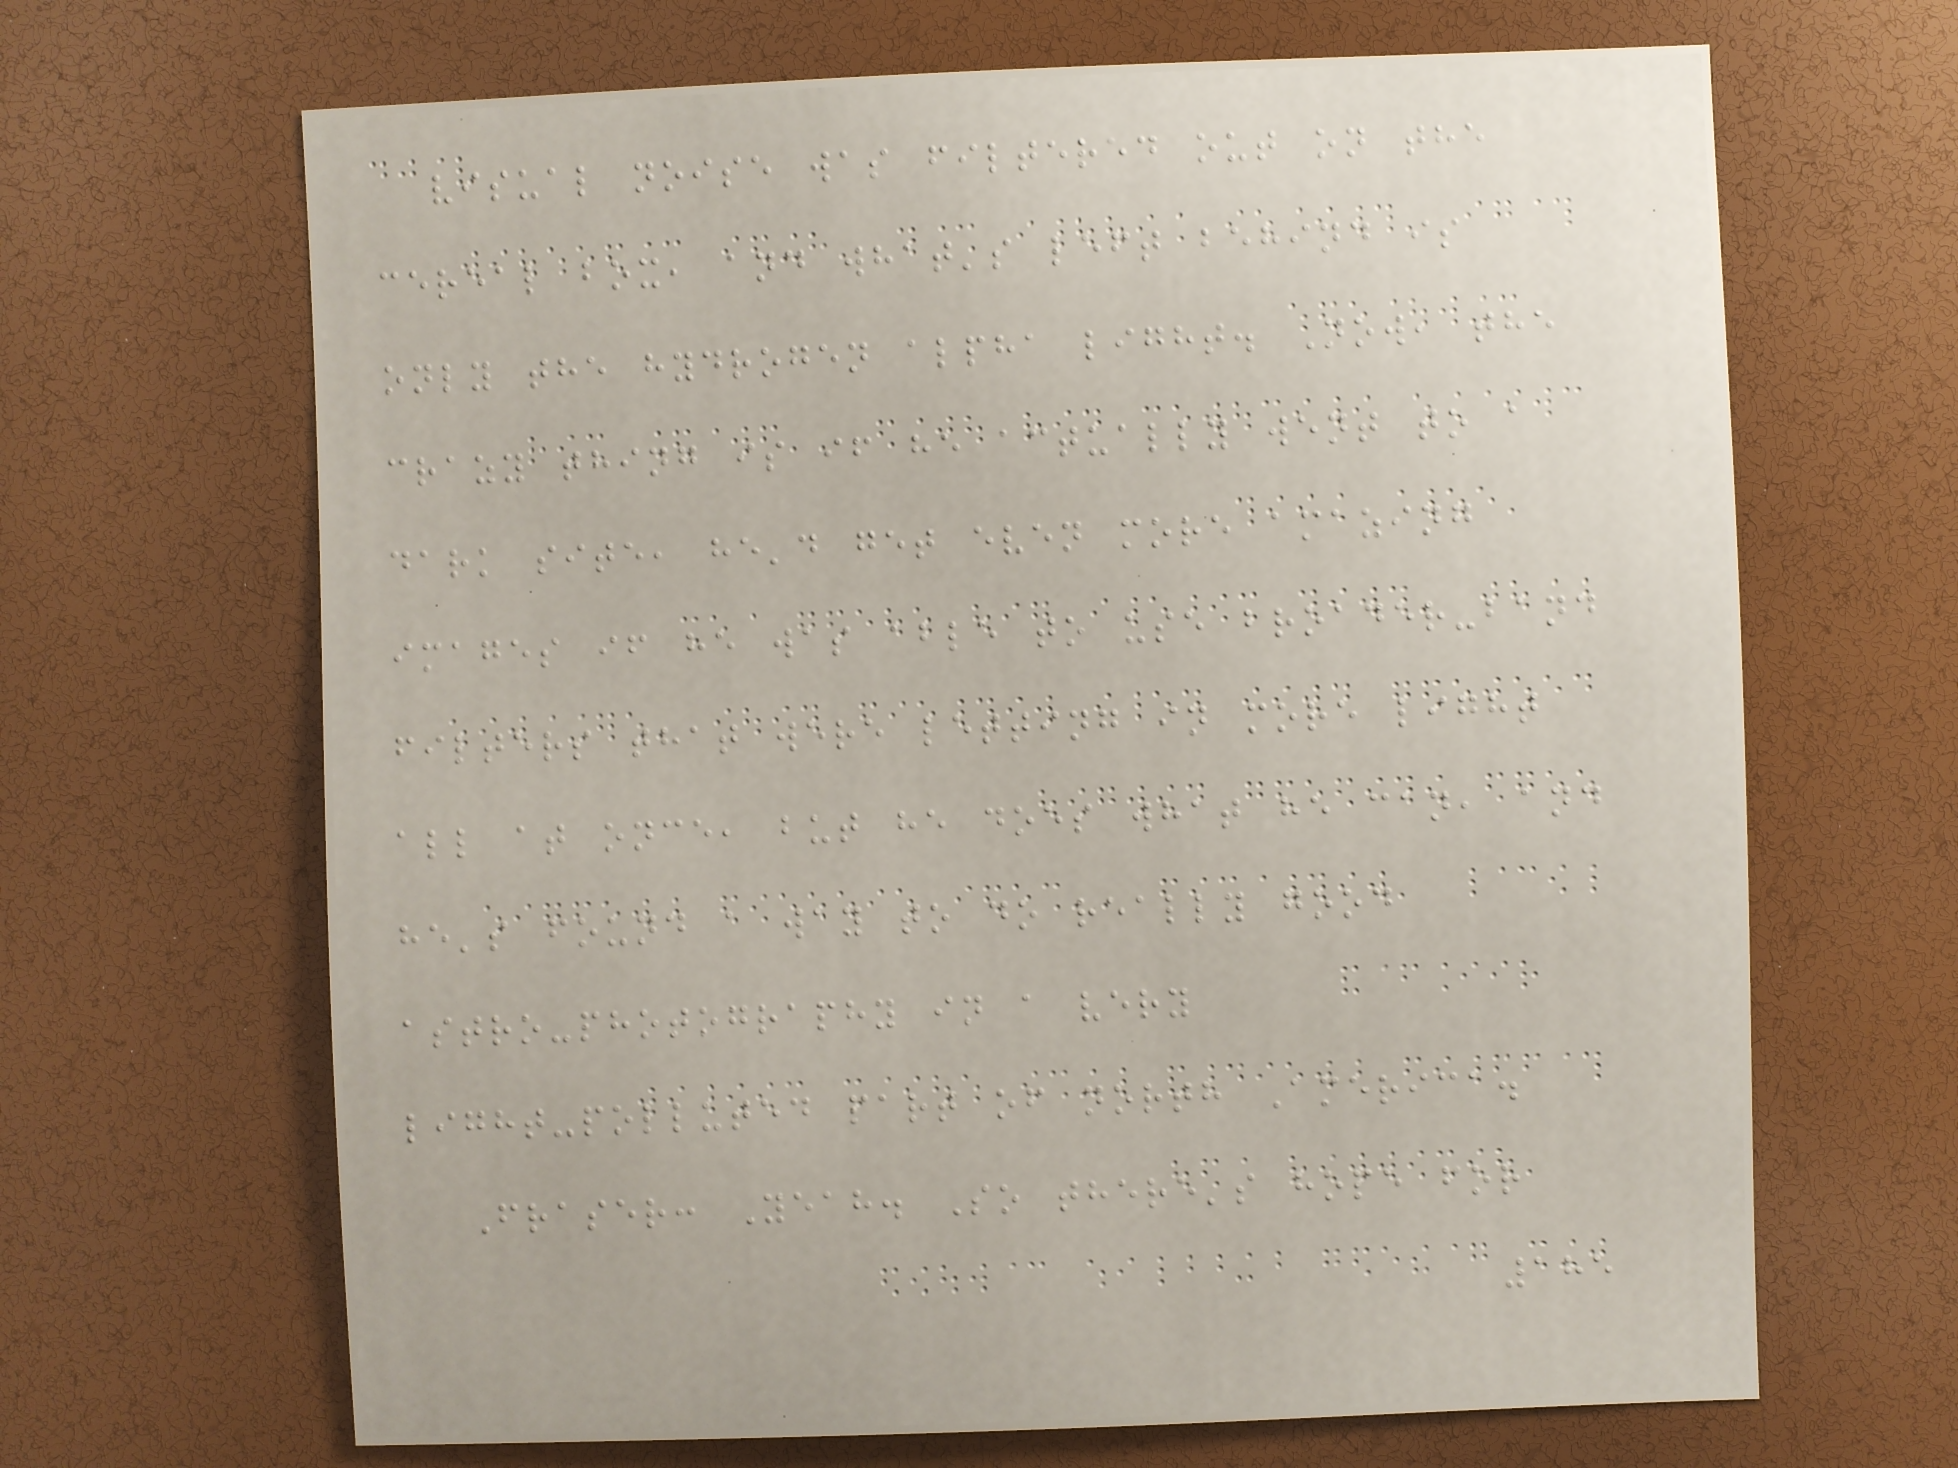visual noise was filtered out on the
cereal box, and what's left behind is
only the hydrogen alpha light. Now, the
crazy thing is if he actually went to a
dark site, he'd get even more amazing
images if he was able to use broader-band
filters that were letting in more light
all at once, but he does what he can, and
he's found a way to do really good
astro-photography in a very
light-polluted part of north America.
Fraser: Yeah. So there's hope for
185
